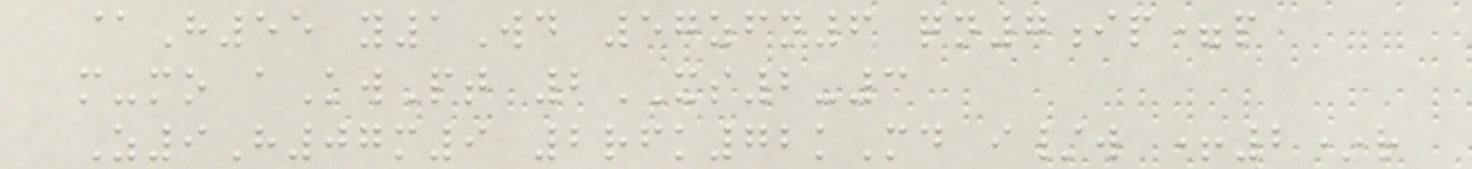@H55 y1Wd 57zfn6 qn7ip=p
m-mo aKwPt 2XS2-3
Z9H07m9 2rfk72kMd i/w +2*r
